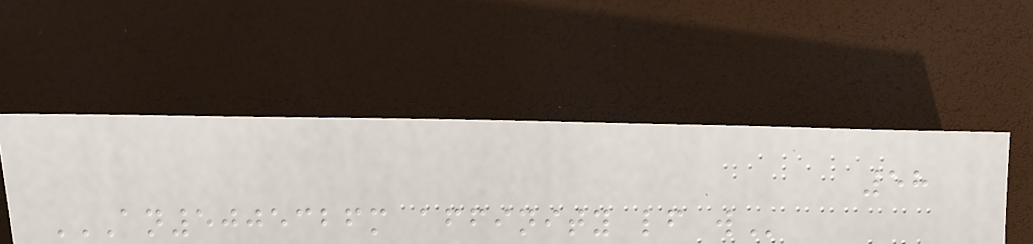58
AN5005326M AFFINITY LF W
